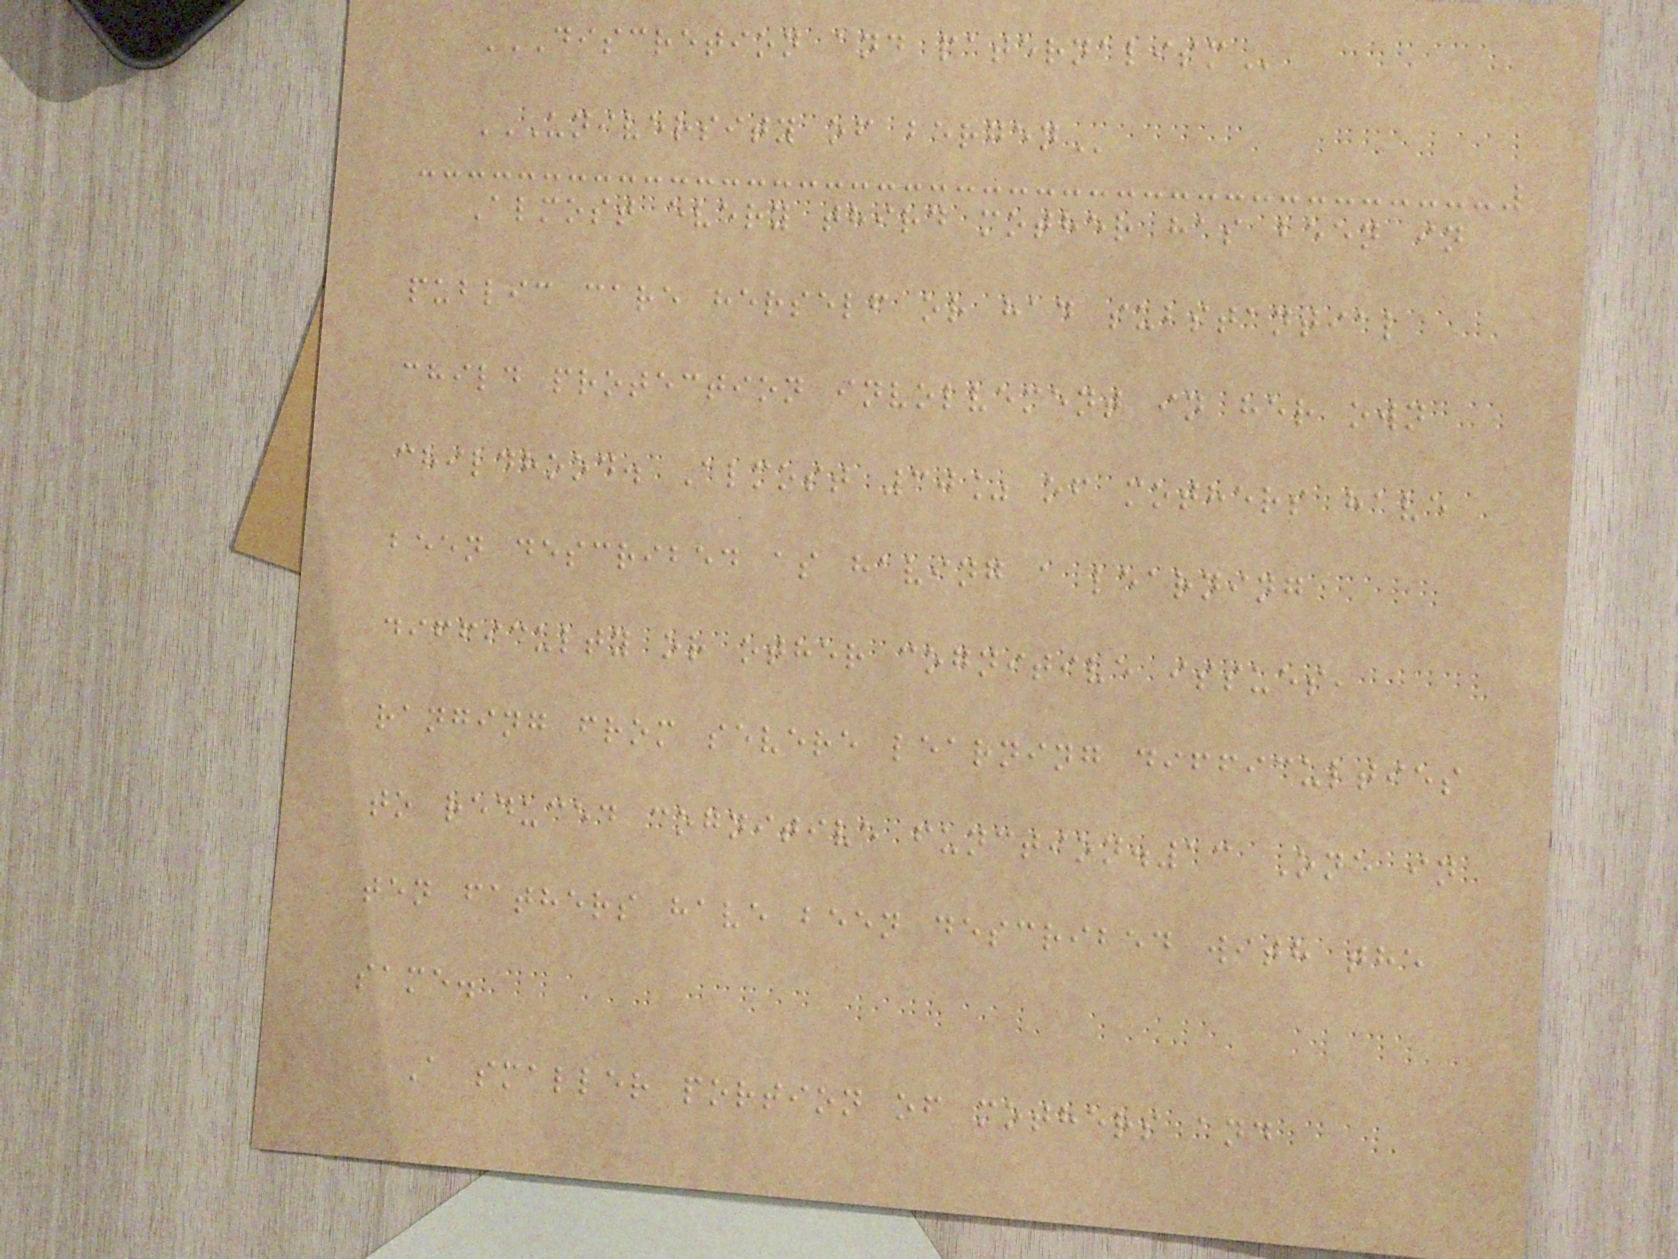DISCRETION AND PATERNALISM
UNIVERSITY OF BERGEN
Almost every third mother has been in
public care herself or had substantial
child protection involvement in her own
childhood. Almost 30% of mothers have
been described as having a learning
difficulty or other cognitive issues,
ranging from severe learning difficulties
to reduced cognitive function.13 One in
ten fathers have been described with the
same.
A smaller portion of mothers and
